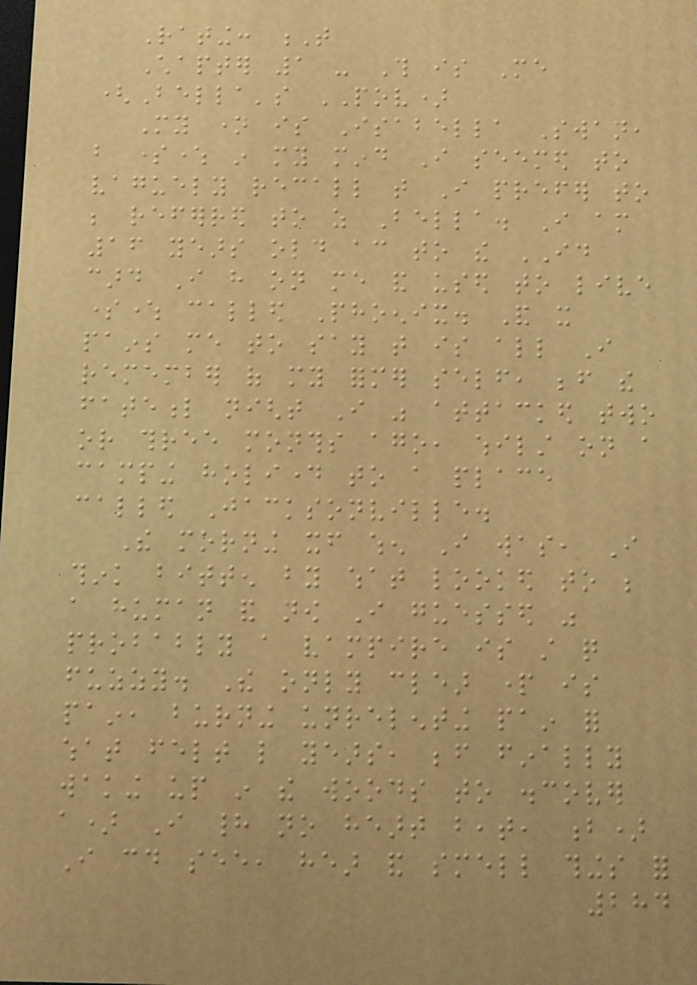Rating: T
Chapter 1 - This is Me
(Bella's POV)
My name is Isabella Swan,
but somewhere in my mind I seemed to
vaguely recall that I prefer to
be referred to as Bella. I am
16 years old according to the ID
card I have on me and used to live
somewhere called Phoenix. And it
pains me to say that is all I
remember of my former self, before the
fateful night I was attacked two
or three months ago, whilst on a
camping holiday to a place
called Jacksonville.
The morning itself when I was, I
think bitten by what looked to be
a human and now I guessed was
probably a vampire is still quite
fuzzy. The only clear part is
pain, burning unrelenting pain for
what felt like years, before finally
waking up in the woods to discover
a) I had no heart beat, b)
I could see, hear and smell things for
284
